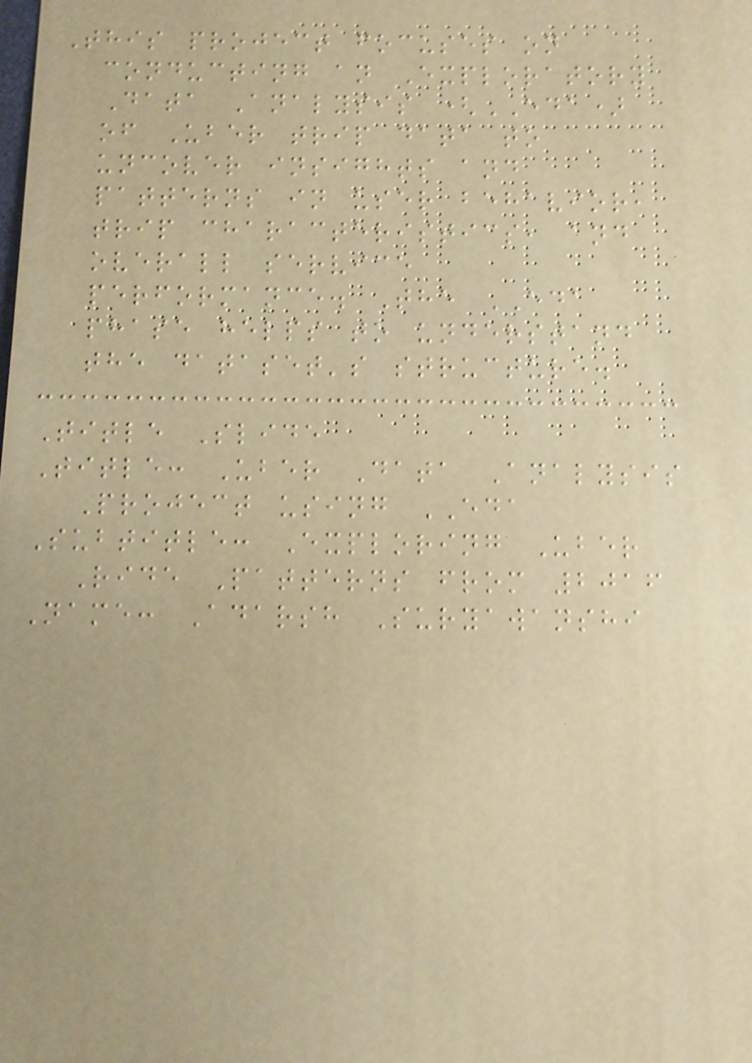This project focuses on
conducting an Exploratory
Data Analysis (EDA)
of Uber trip data to
uncover insights and
patterns in user behavior,
trip characteristics, and
overall service
performance. The EDA
phase helps to understand
the dataset's structure.
Title Slide
Title: Uber Data Analysis
Project using EDA
Subtitle: Exploring Uber
Ride Patterns from 2016
Name: Adarsh Suryawanshi
